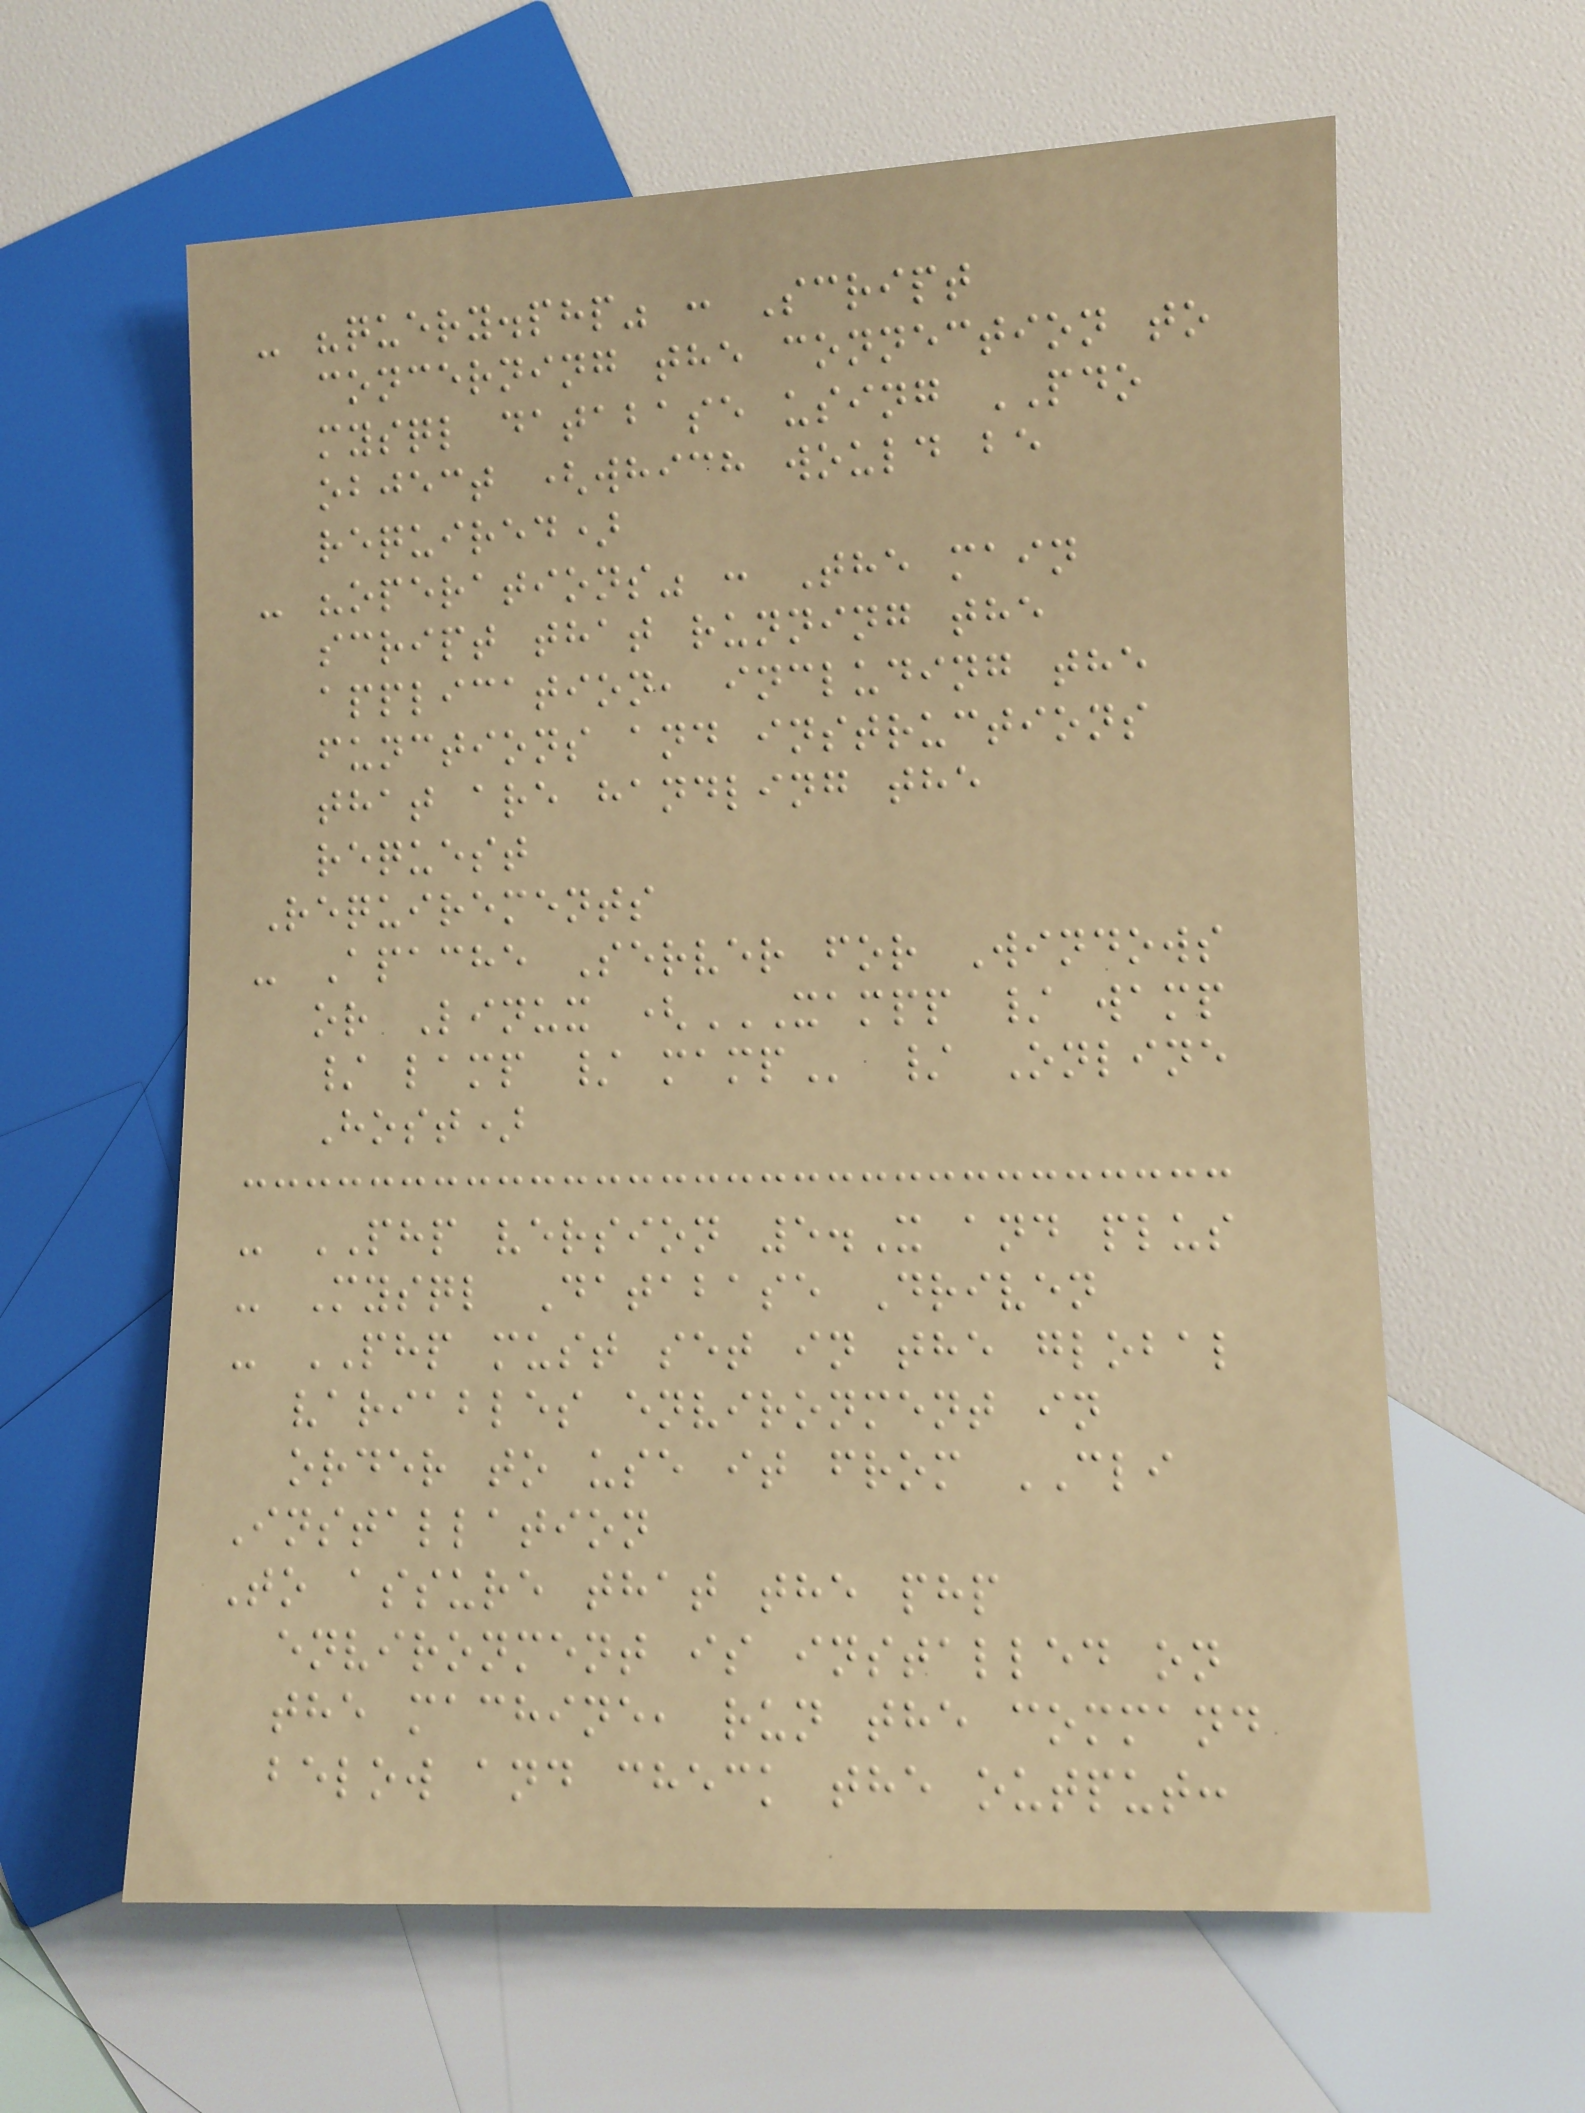- "query.php" : Script
concerning the connection to
mysql database using PDO
object (which would be
required)
- "operations" : The main
script that running the
application, including the
functions and instructions
that are handling the
request
Requirements
- Apache Server for Windows
or Linux (XAMPP / WAMP
/ LAMP / MAMP / Online
Host)
- PHP version 5.X and plus
- Mysql Database Driven
- PHP must set in the global
variables environment in
order to use it from CLI
Installation
To assure that the php
environment is installed on
the machine, run the command
below and check the output:
